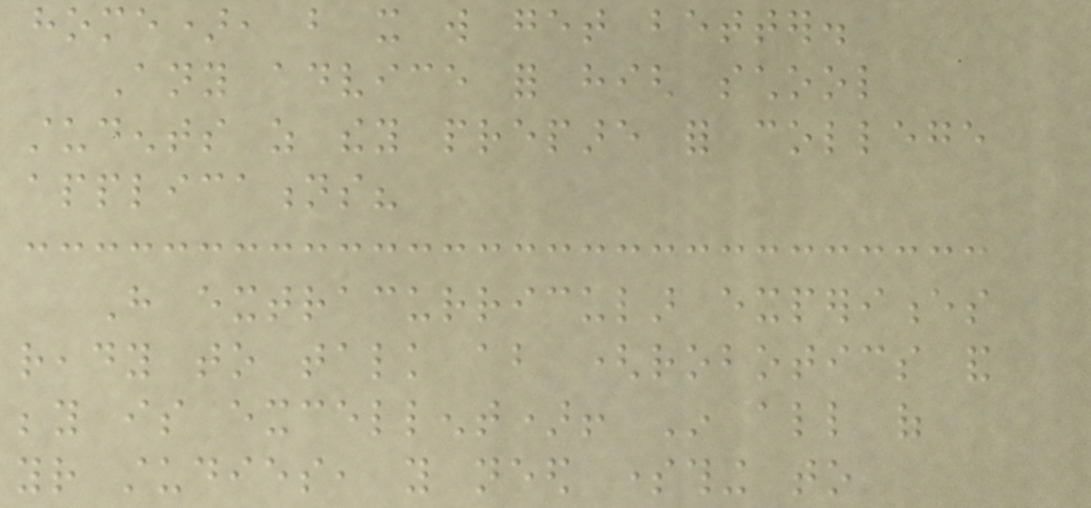home), but it will get better.
Any advice for high school
students as they prepare for college
applications?
Have extracurricular experiences
ready to talk about (robotics and
beyond is excellent)! In all of
your studies, you need something to
